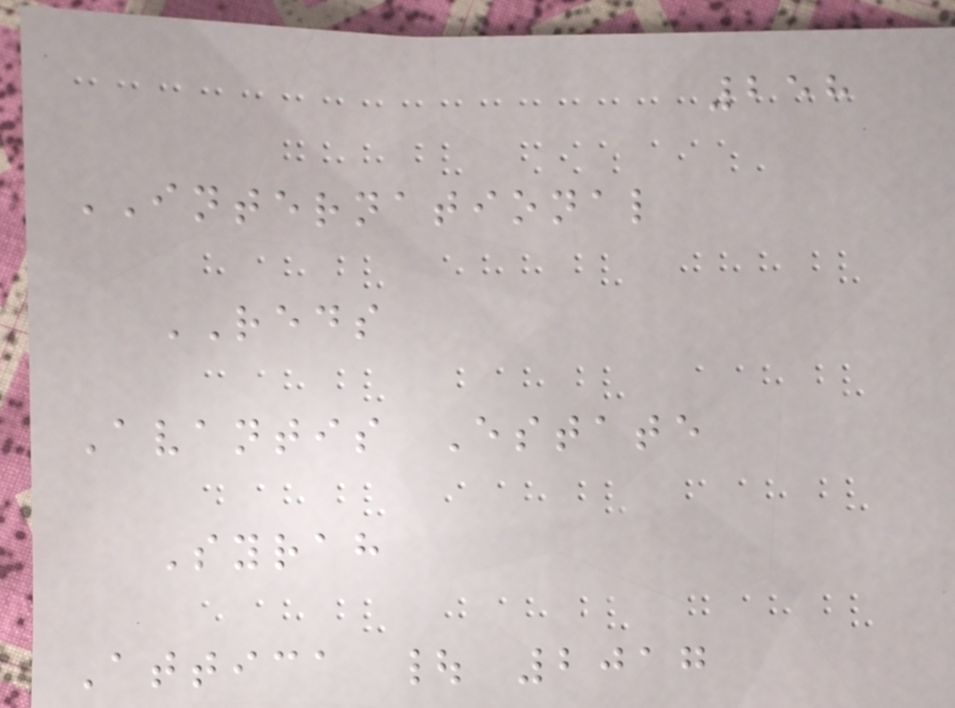258
INTERNATIONAL
REDS
Avantis Estate
Syrah
Attica | 2017
